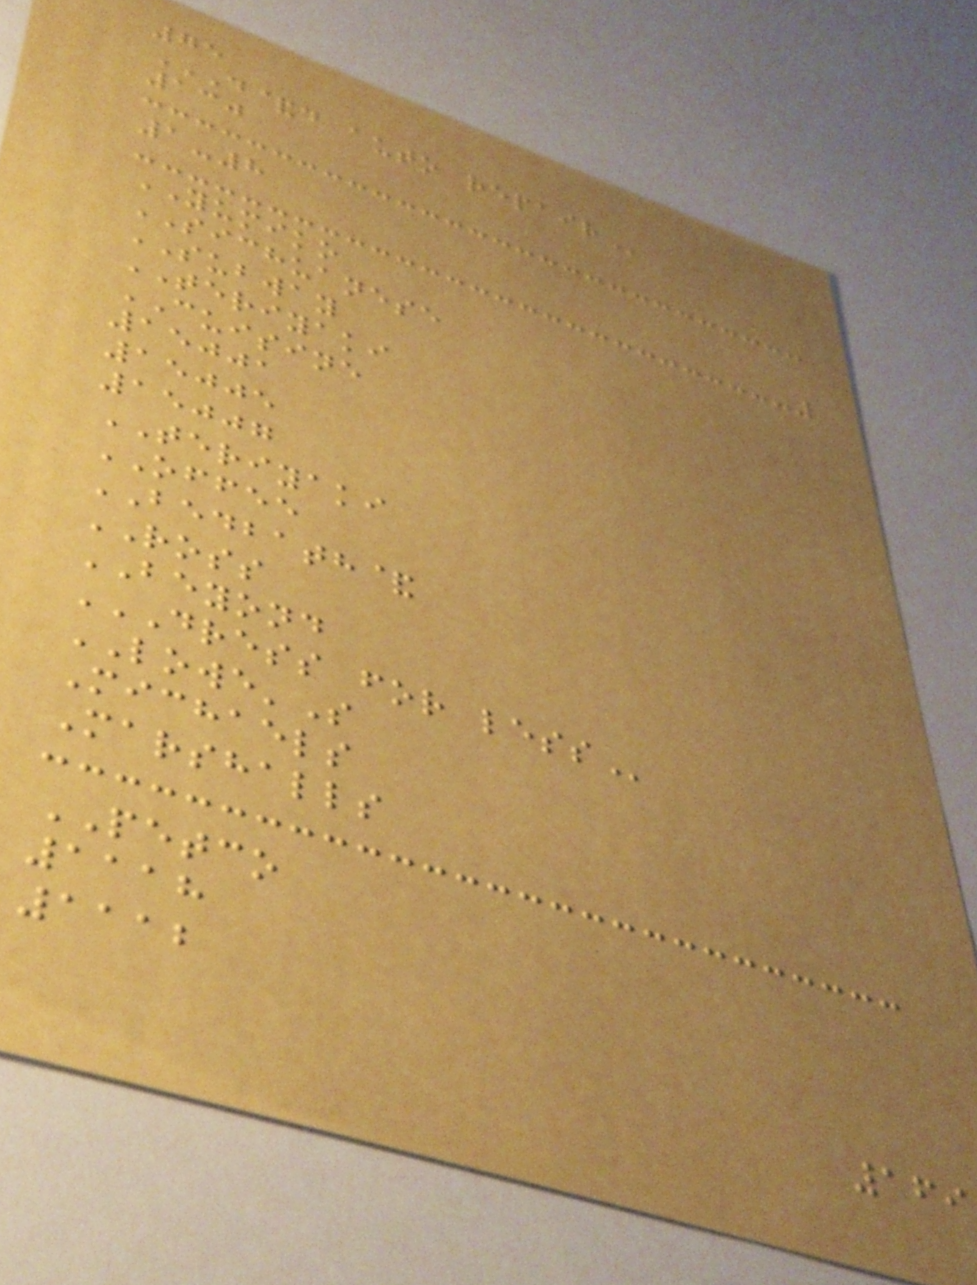75
D&D AUTO REPAIR
130
1-8
YUMIKO
SICHUANESE
SUBWAY
TERIYAKI
CUISINE
15001
15005
15007
TERIYAKI
OFFEE
BEDBATH&
ROSS
BEYOND
DRESS FOR LESS
LOWE'S
Michaels
Marshalls
PETCO
1118
1112
169
